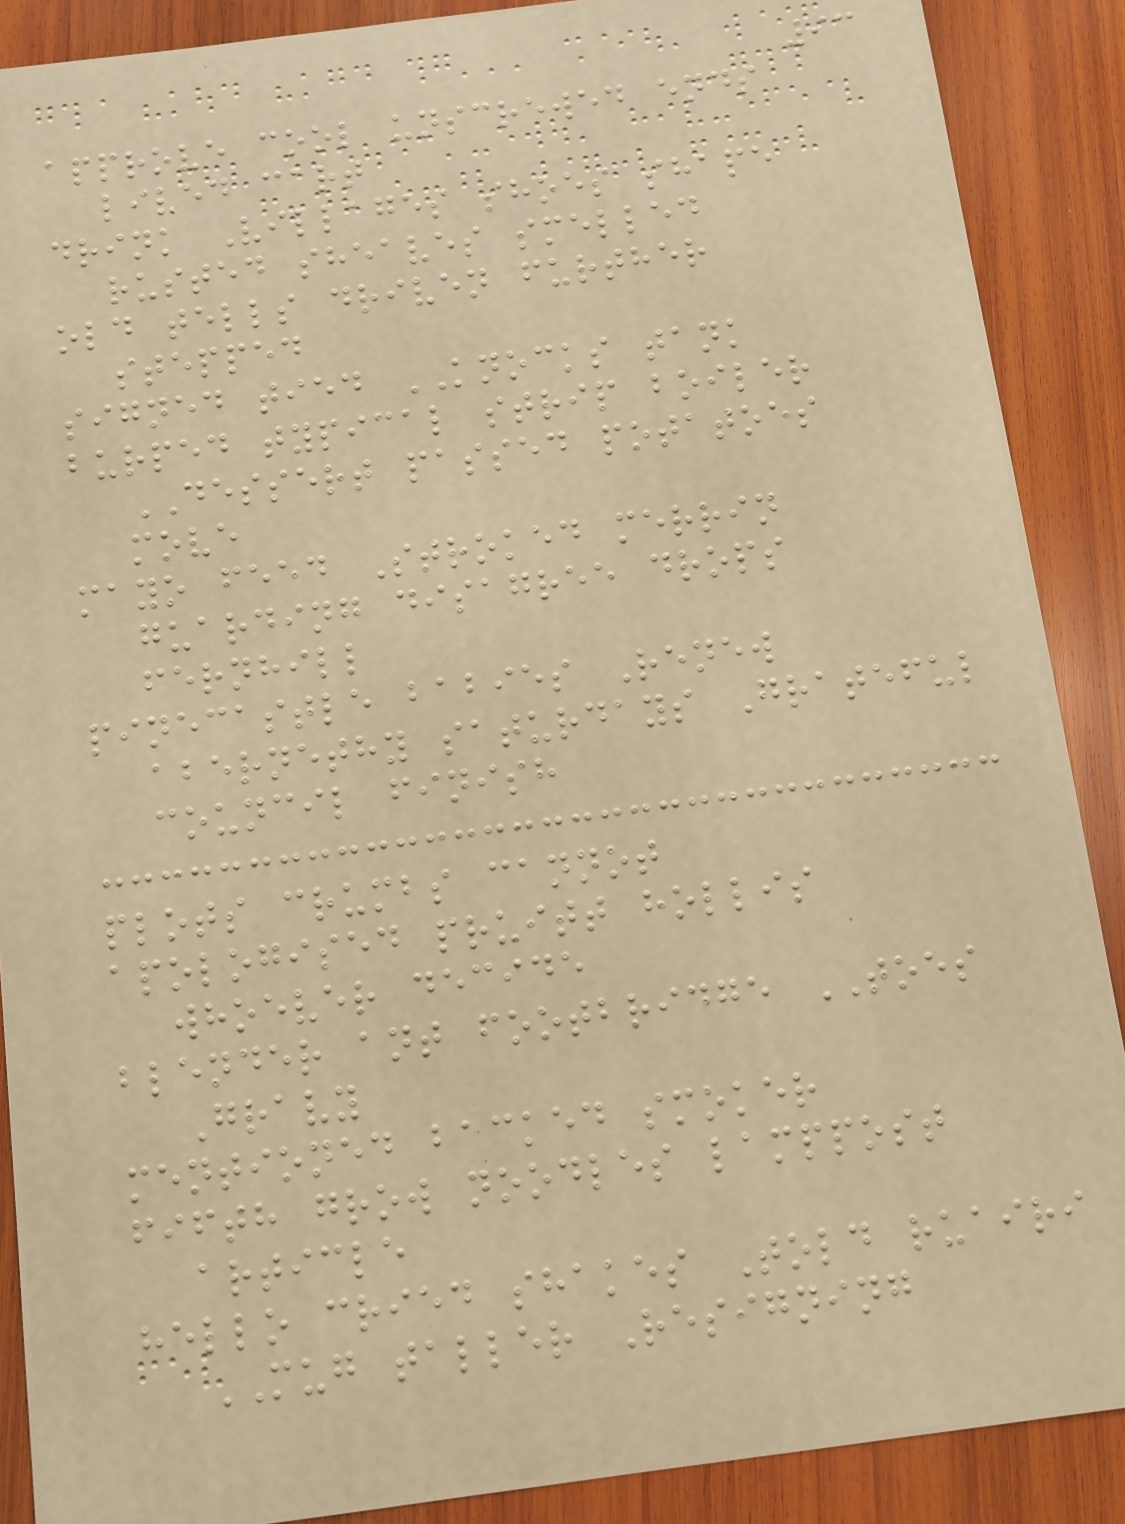93
approve cool unscrewed ends
lived cart
drink Villages shoes shape
rusted sheaves smelled
old tells driven further
stepped
signed tied KNOCKS tank
burped typical strip boiler
DESSERT passed potatoes
move
mayo feed Stroked merrin
guarding disagree drops
fernhill
pinecastle babies Renew
abernethy saturdays Grateful
council finish
plots crumbs cannot
apologised pruitt hollis
whoever decide
blender ant footbridge TOES
Gravy
mentioned backed smoker
fifth grow noodles lamppost
article
hello cried shakes Told ruairi
MUG taller Resigning
